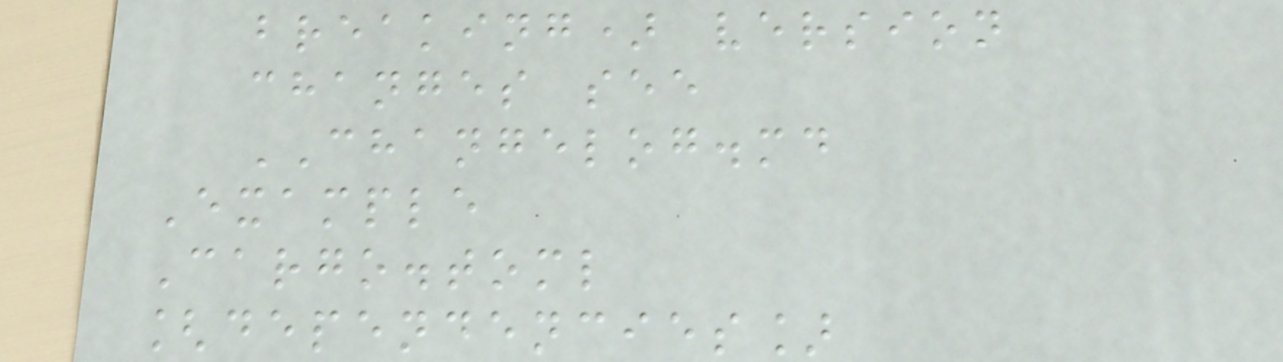breaking) version
changes see
CHANGELOG.md
Example
Cargo.toml
[dependencies]
